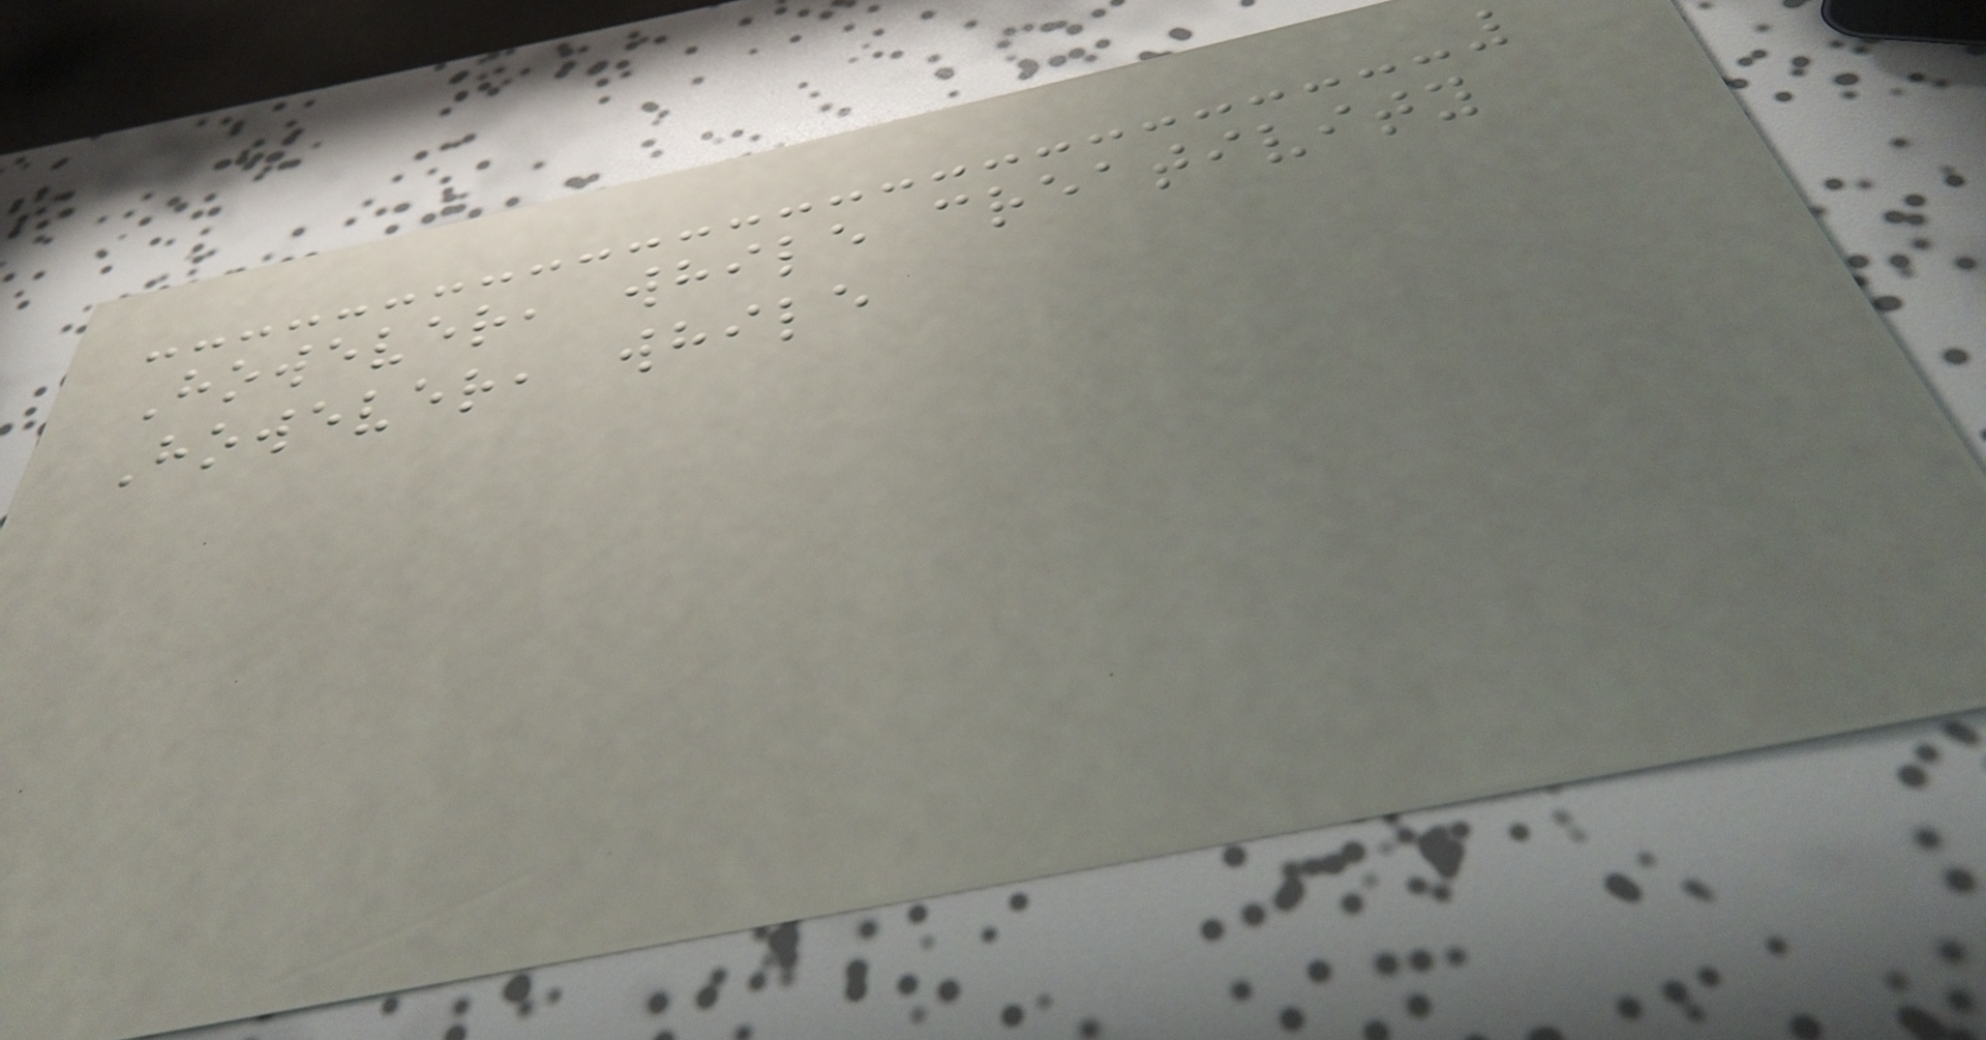However, while creativity
However, while
